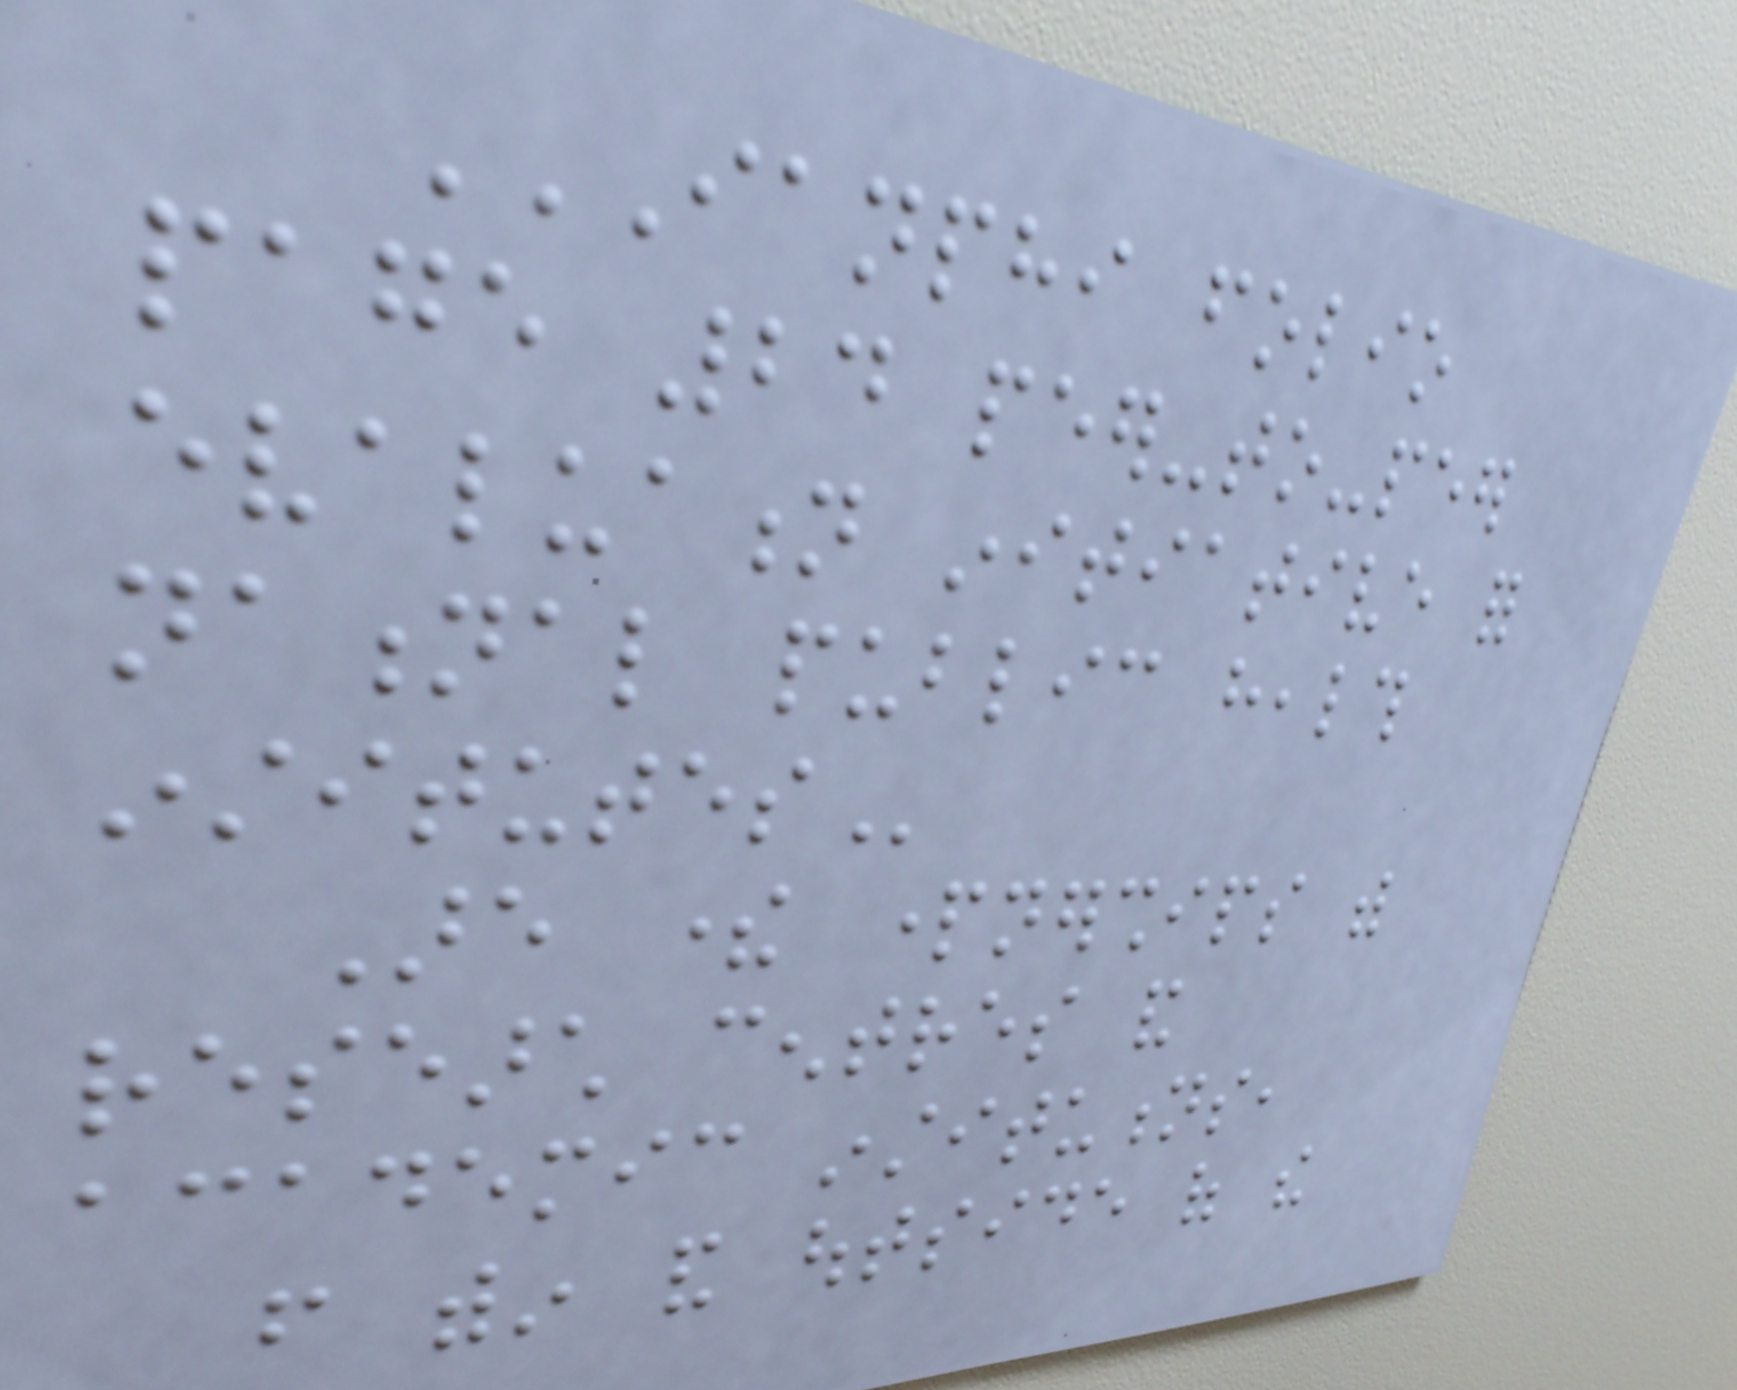IANPHI FOLIO
PAGE 24 PEER-TO-PEER
EVALUATION INITIATIVE FOR
NATIONAL PUBLIC HEALTH
INSTITUTES
Are there partnerships with
research centres and
academic institutions,
from within and outside of the
